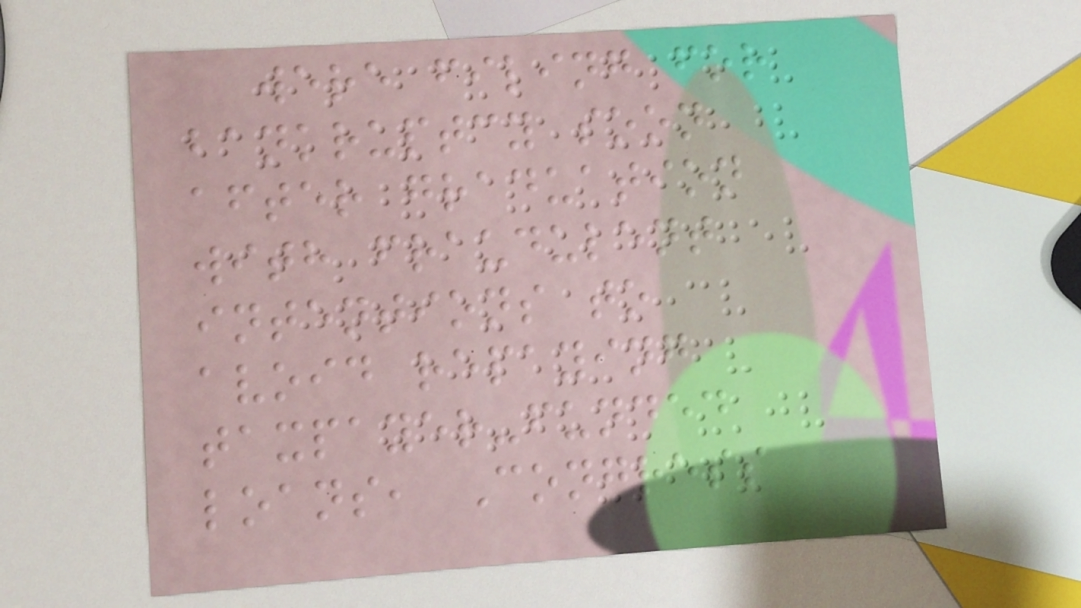were filing for
bankruptcy soon
after graduation
with fraudulent
intentions to
avoid repaying
taxpayer-funded
loans, Congress
